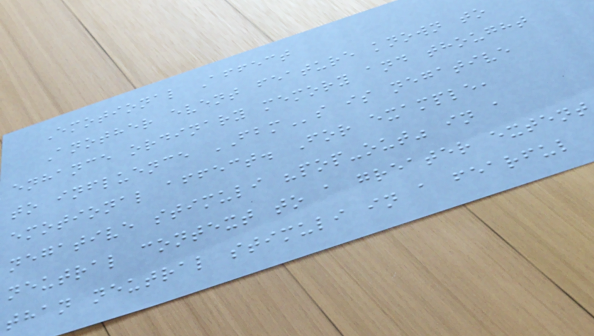Emotional Affect
Another event feature known to
enhance ordinary memory and thought
to influence FBMs is negative
emotional affect. For example,
negative stimuli "pop-out" in a
neutral context to a greater extent
than neutral stimuli in a fearful
